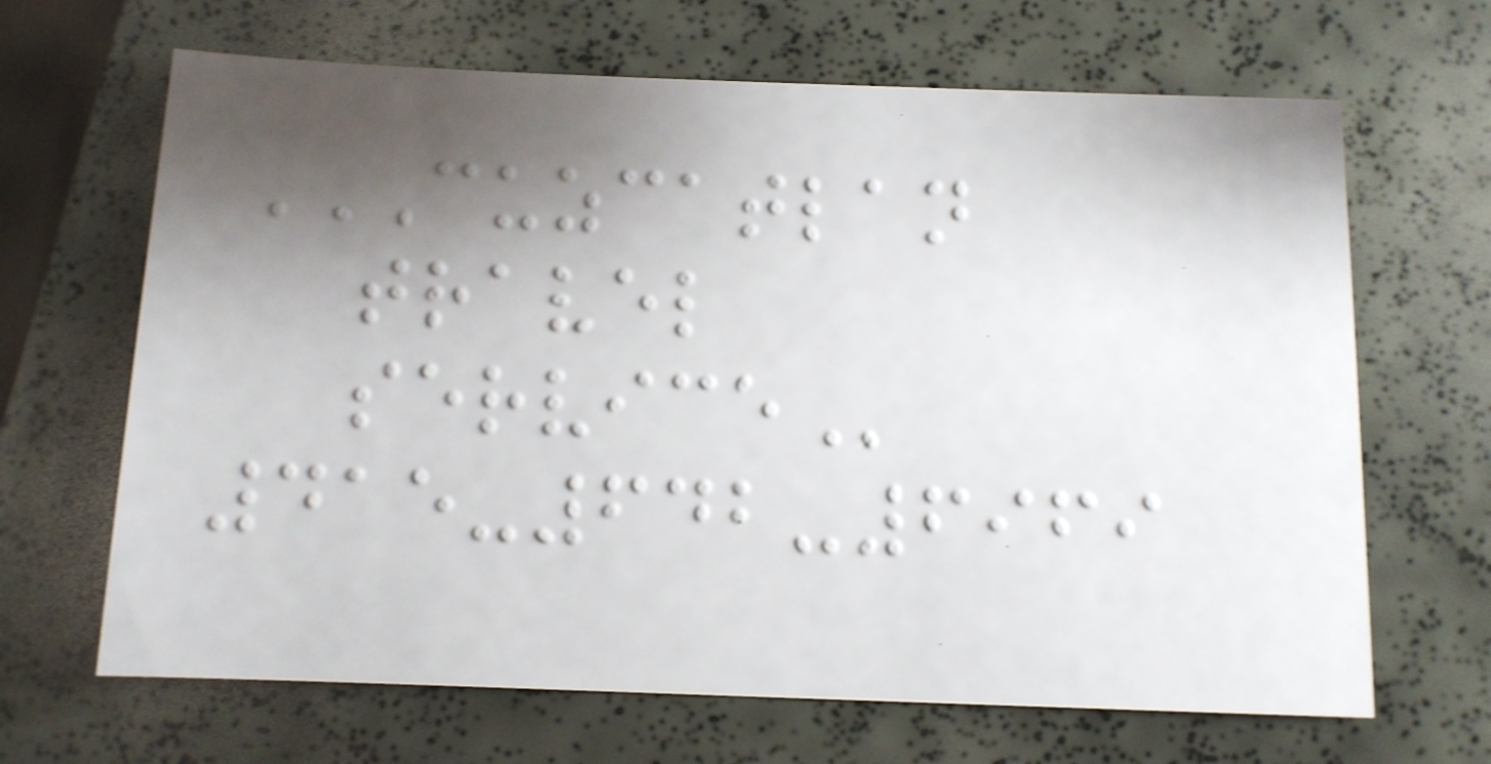CUZCATLAN
TRAVEL
SERVICE
415-642-6969
